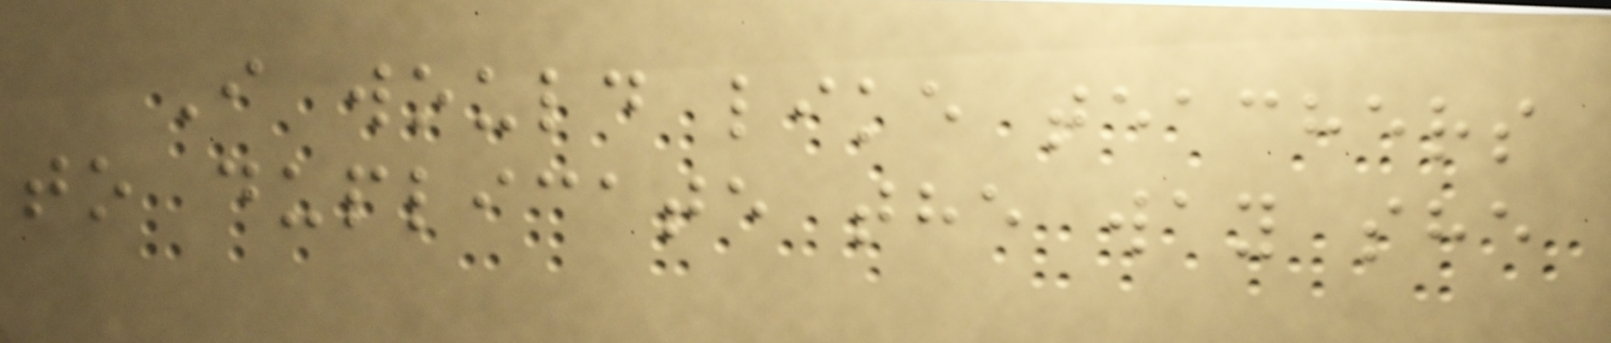I would like teachers
to duplicate the way she
